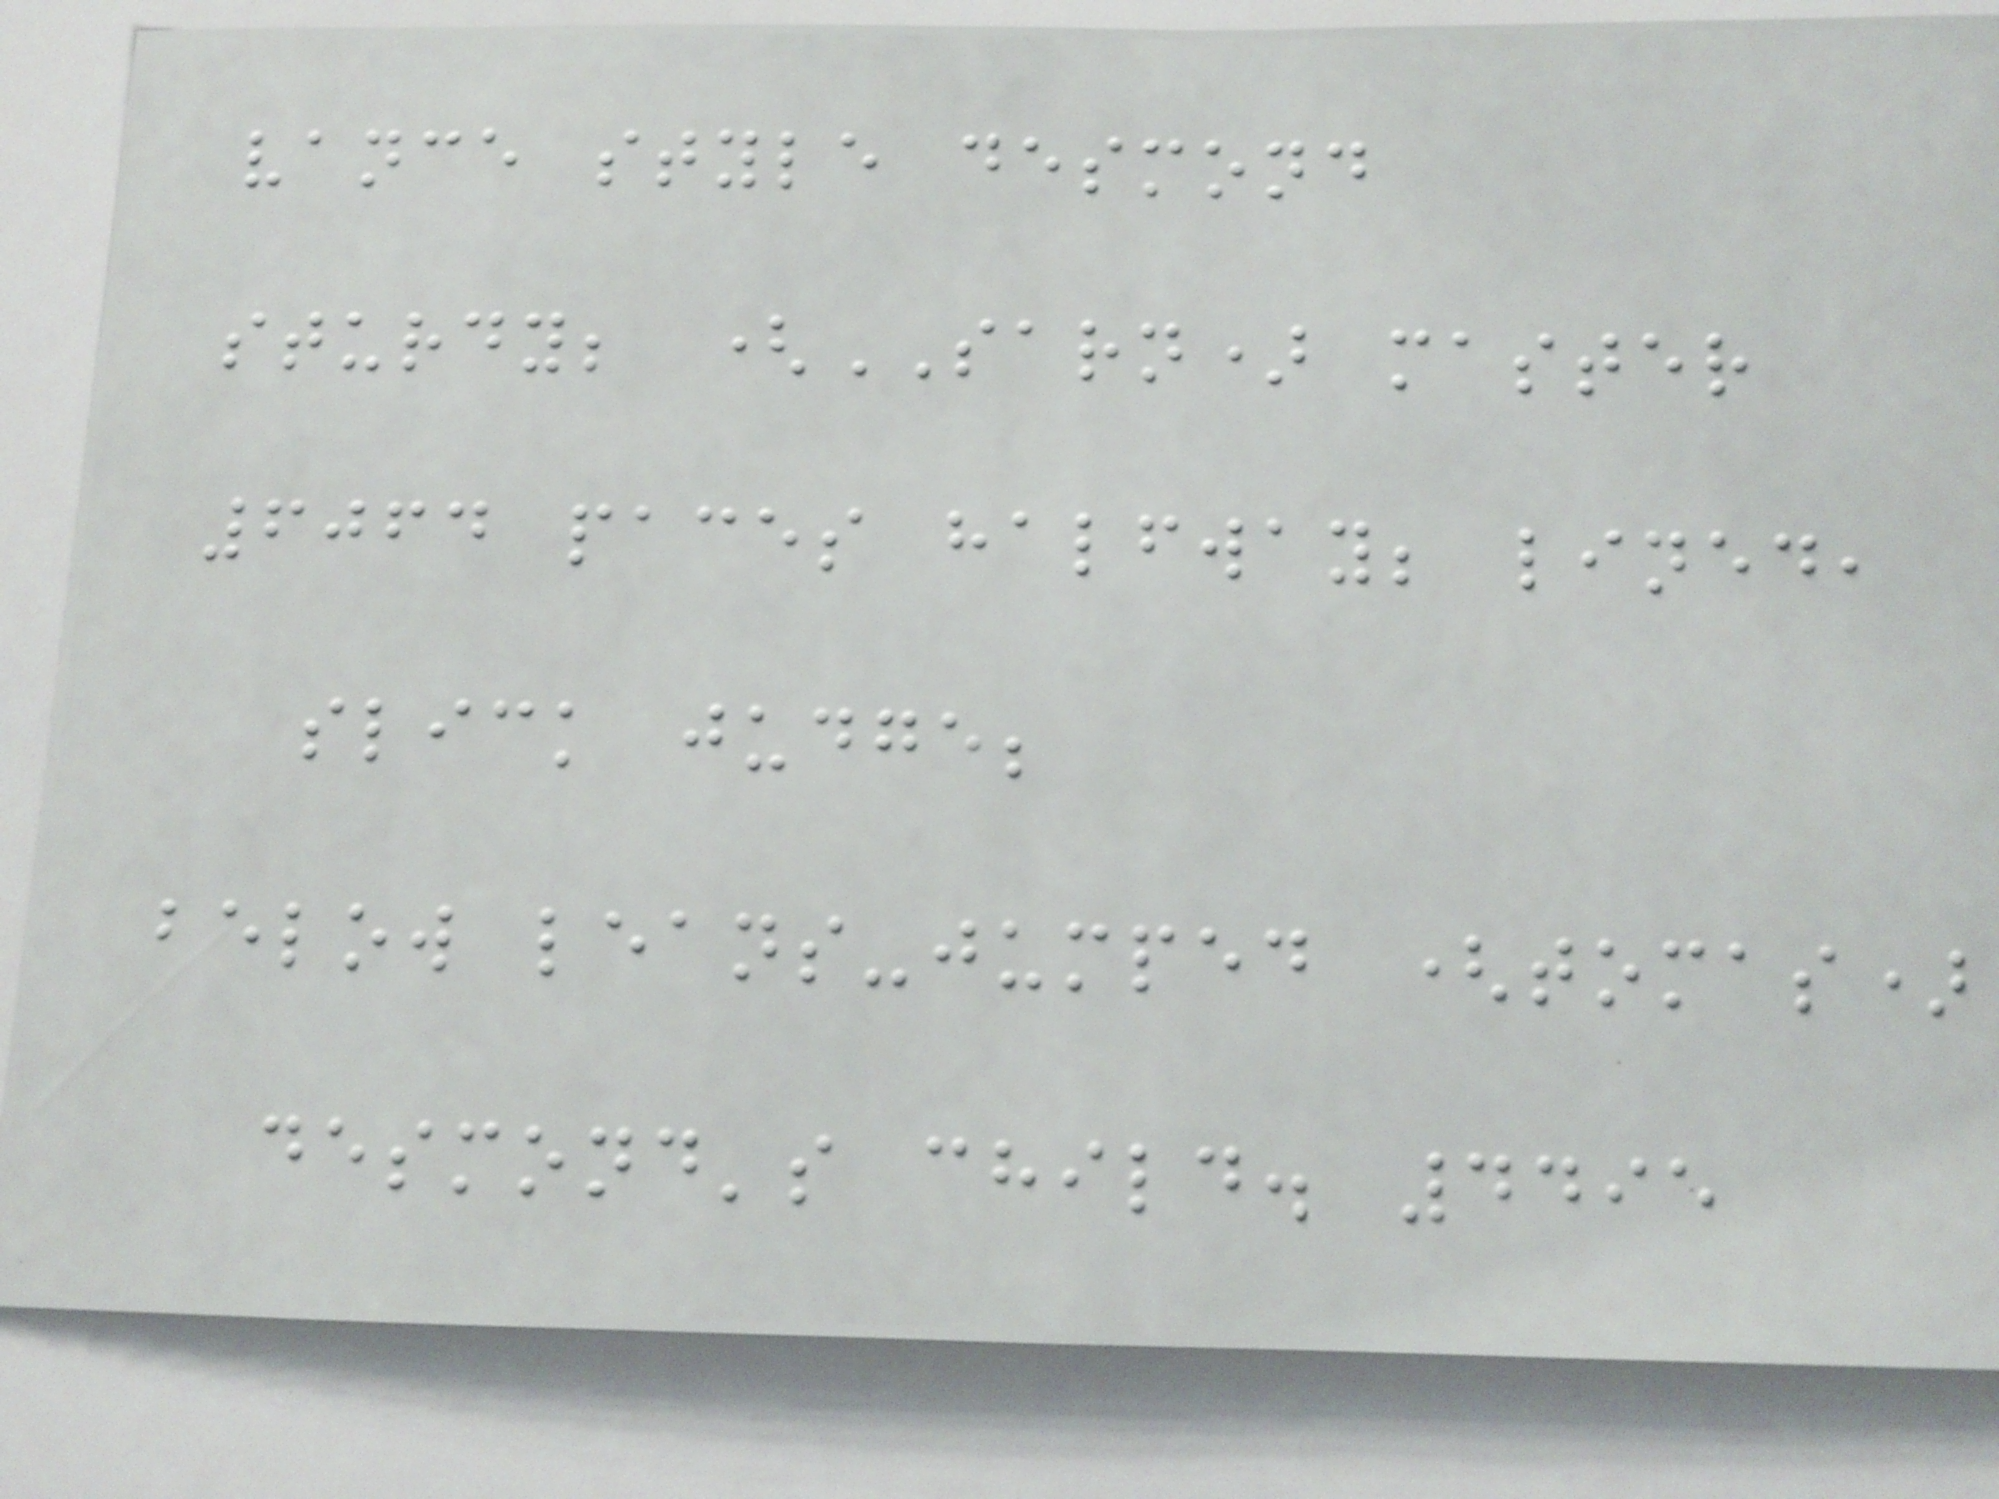vance style desmond
sturdy; (SARN) master
6064 paces halfway; lined,
slick judge;
below leans-jumped (tomas)
desmond's child. 4495
